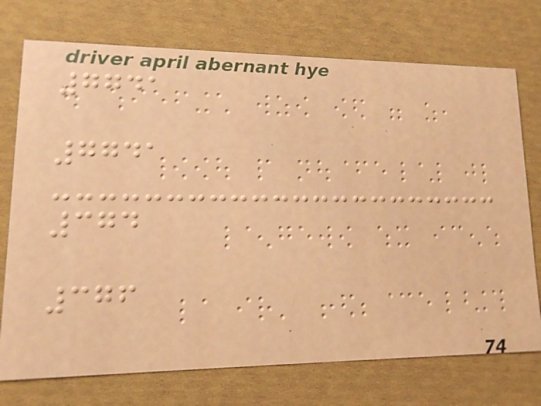7741
7741
374
376
